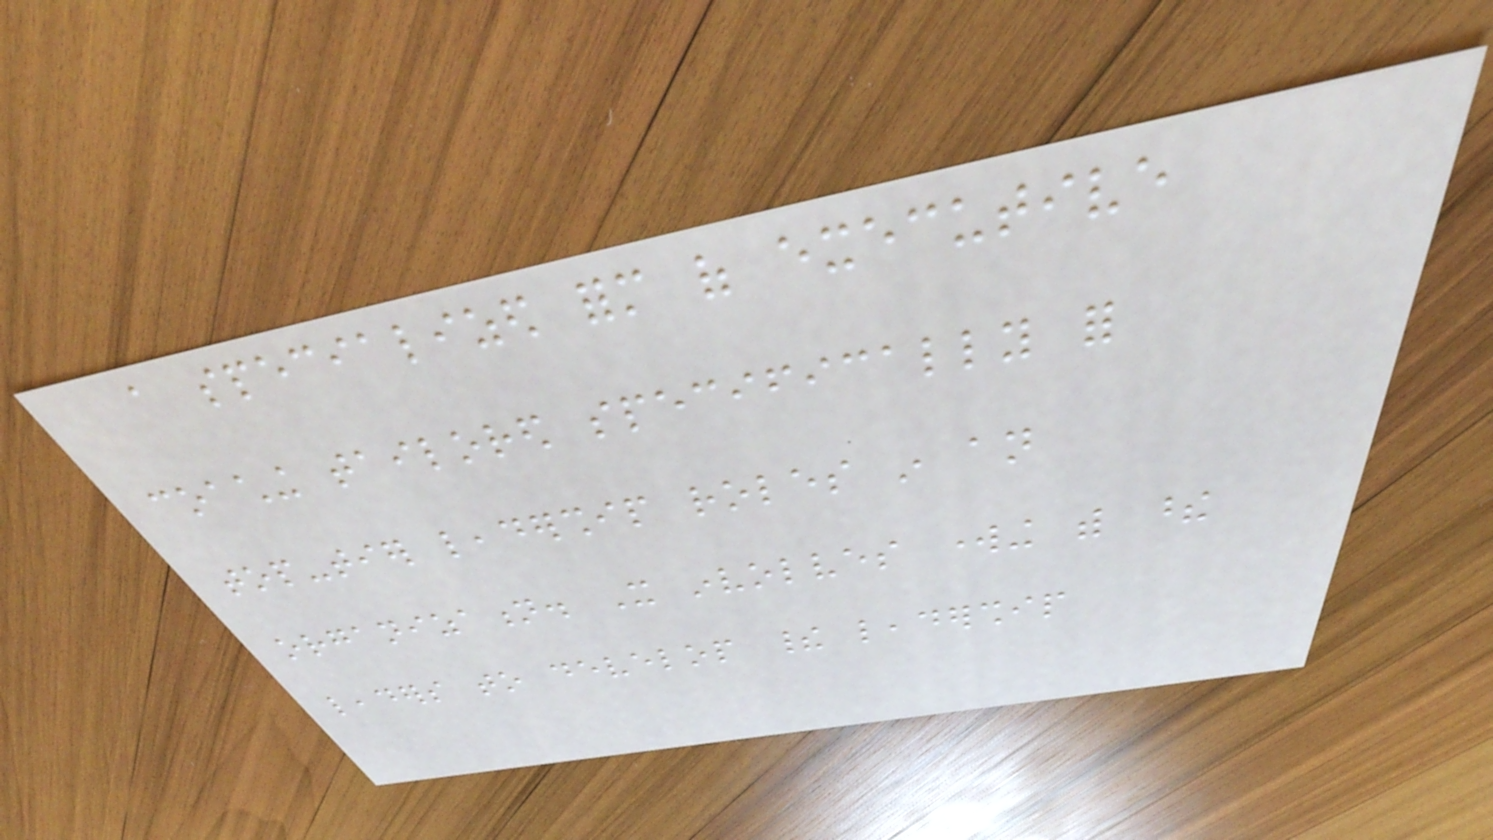a specialized form of executive
coaching tailored specifically for
top-tier leadership roles in an
organization. It involves working with these
leaders to develop their leadership
